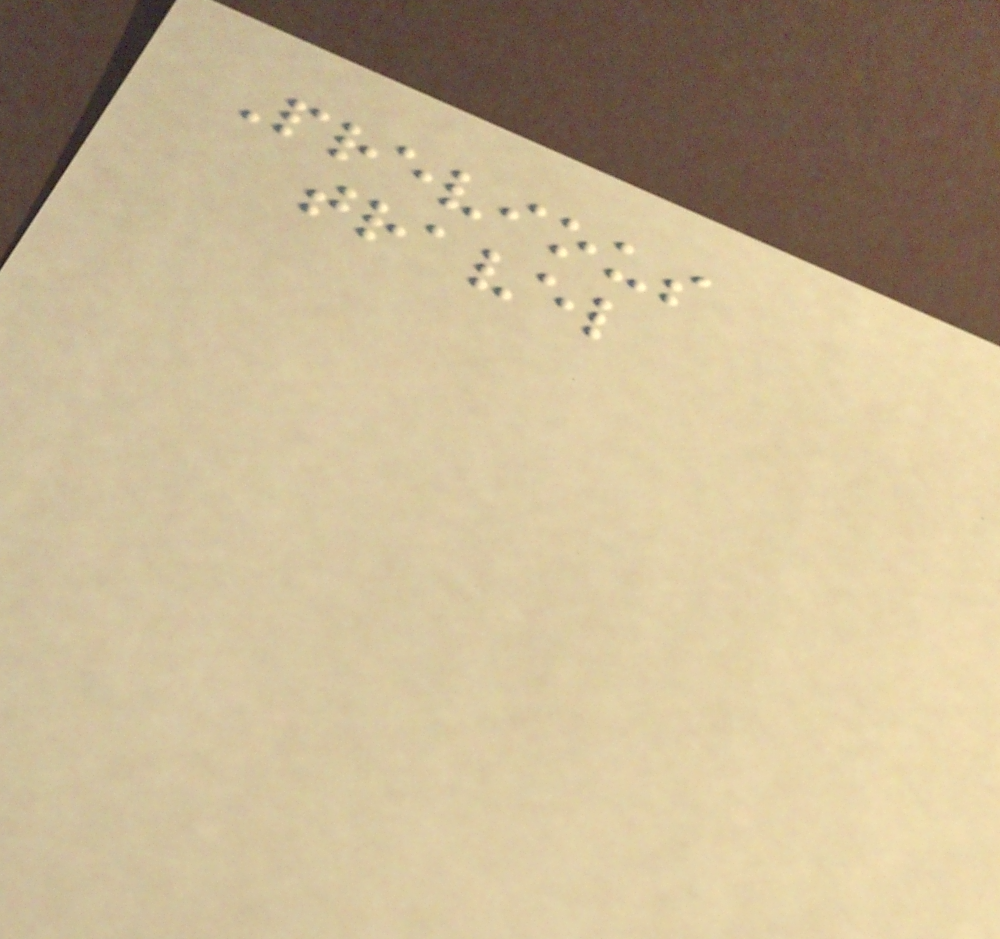Previous
travel
